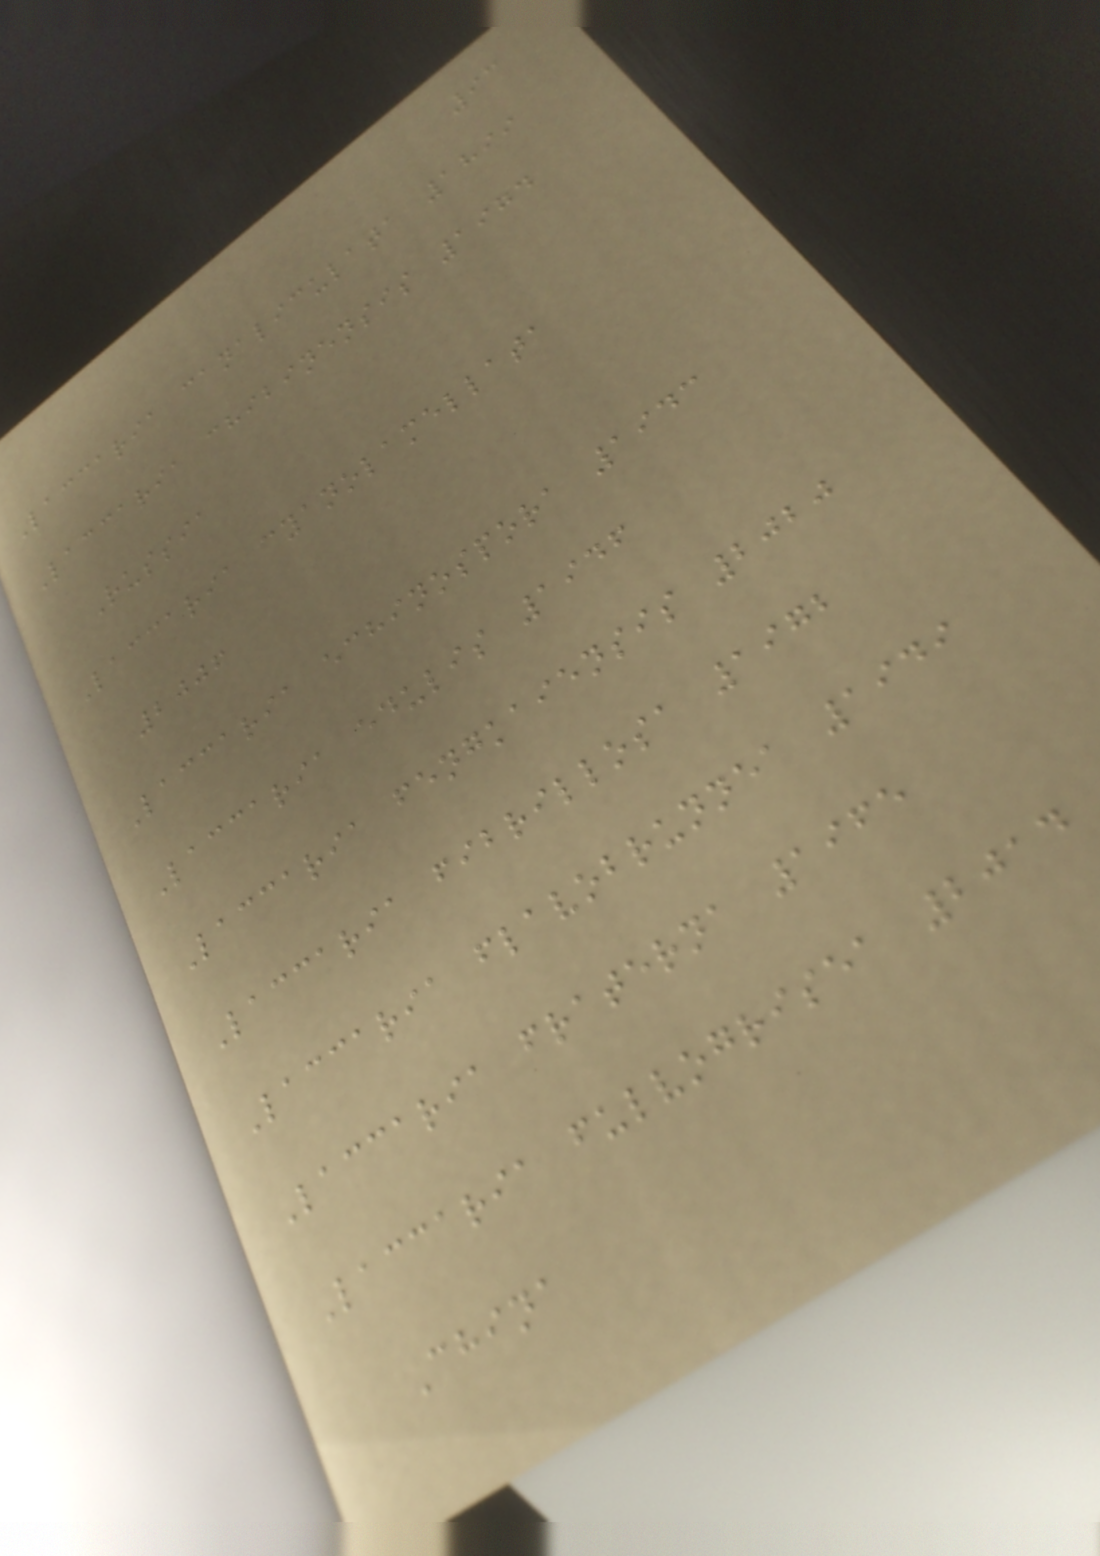93
Laccaria canaliculata 1899
Laccaria chibinensis 1974
Russia
Laccaria cyanolamellata
2006
Laccaria echinospora 1943
Laccaria edulis 1946
Laccaria fengkaiensis 2020
Laccaria fibrillosa 1972
Laccaria flavobrunnea 1949
Laccaria fraterna 1965
Laccaria fulvogrisea 2014
China
